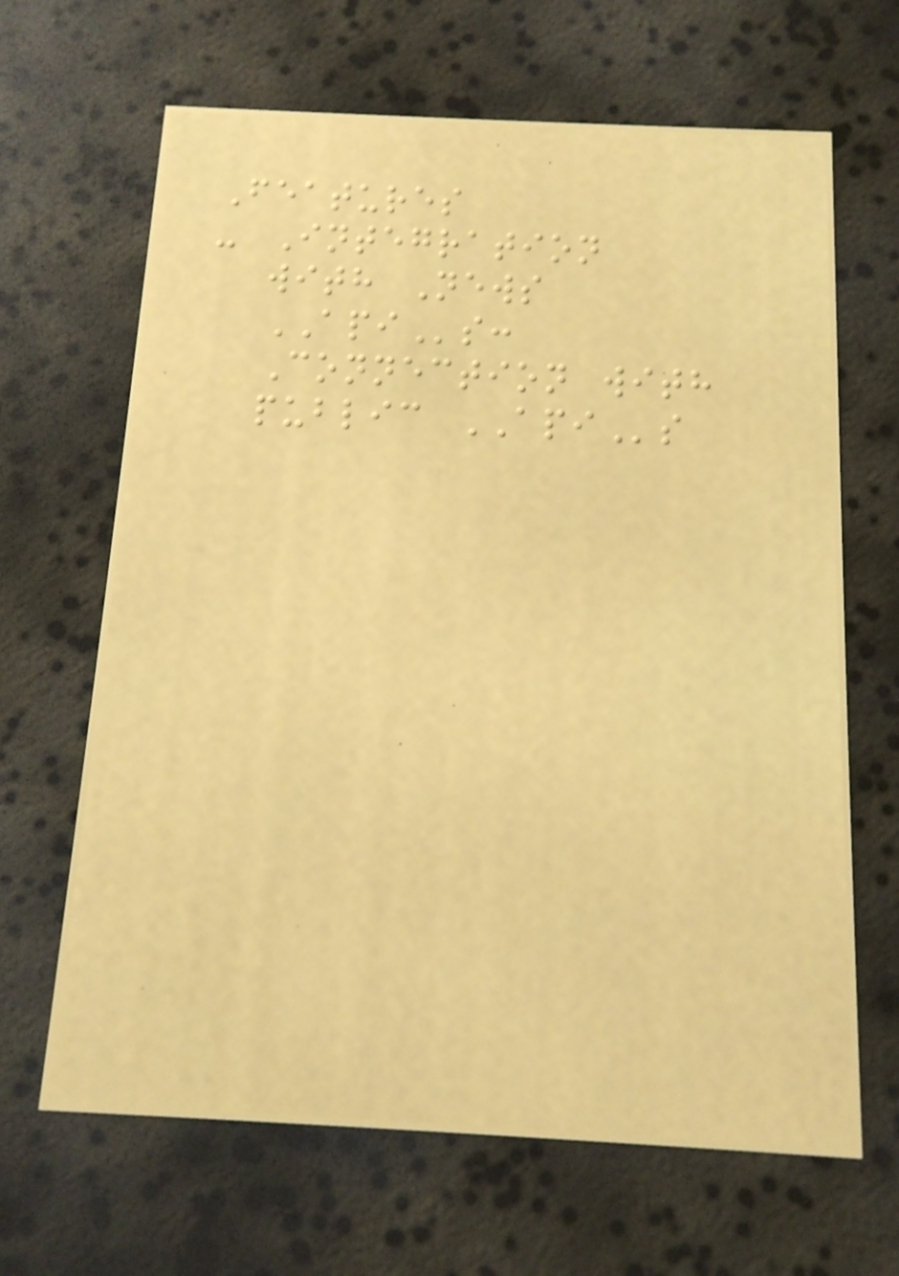Features
- Integration
with News
APIs:
Connection with
public APIs
